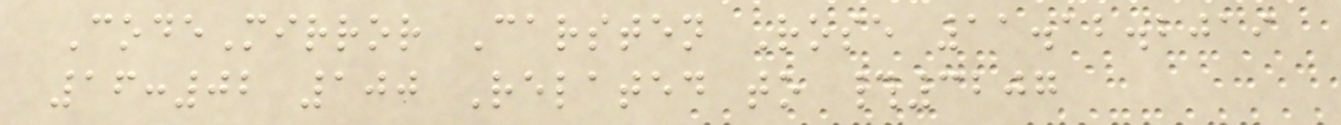CodeMirror Carsten Rose 11.12.2019
16:02 100 Related to #3207
